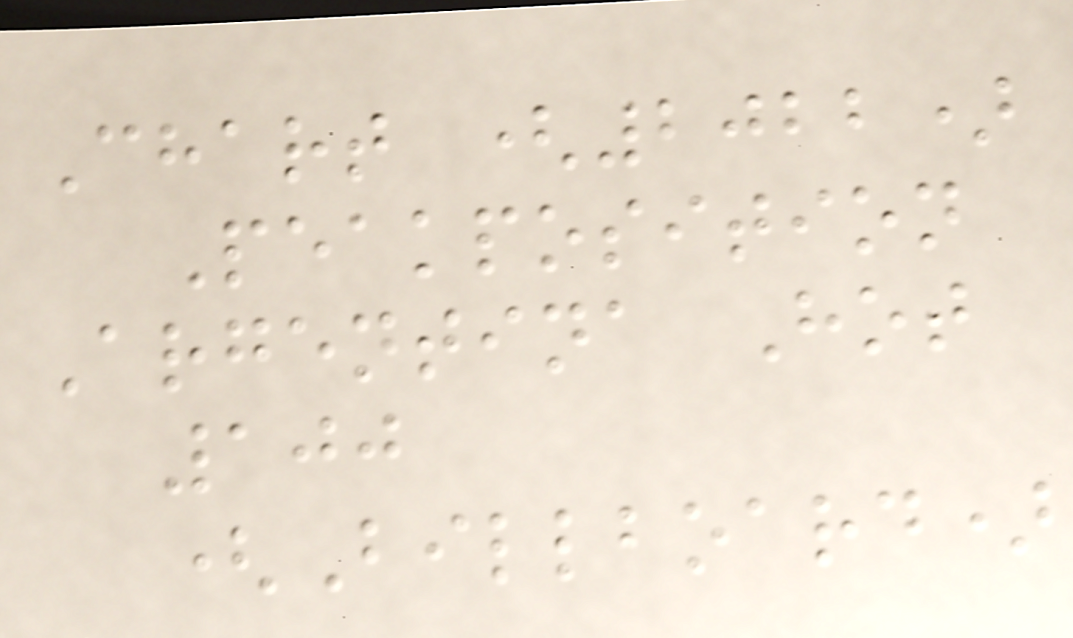Chart (2022)
Peakposition
Argentina Hot
100
(Billboard)
